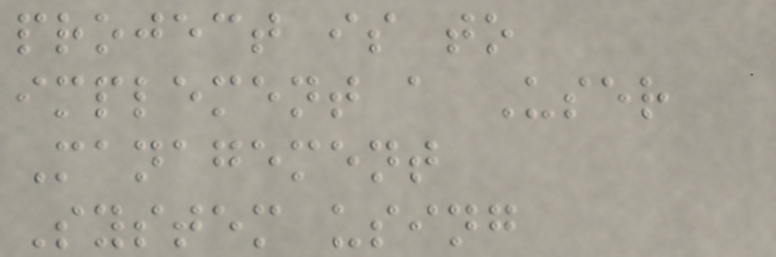project is to
implement a User
Management
System using
